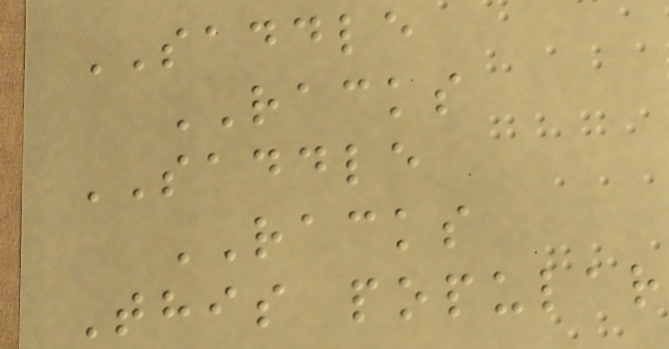SADDLE
RACKS
SADDLE
RACKS
This popular
